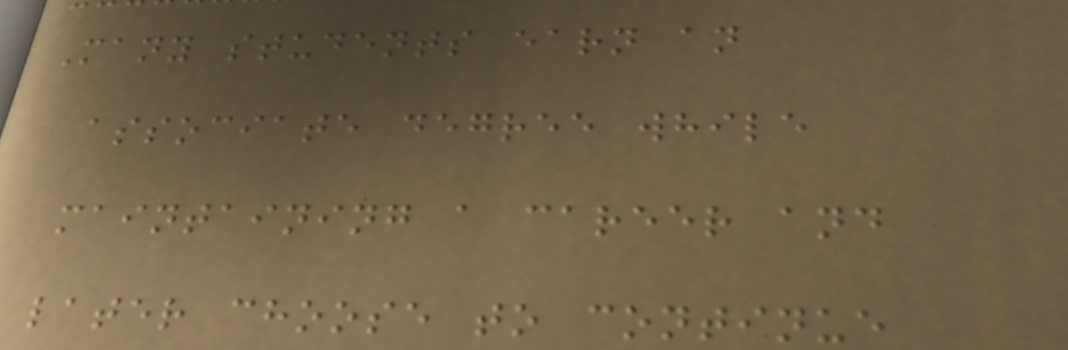Many students earn an
associate degree while
maintaining a career and
later choose to continue
